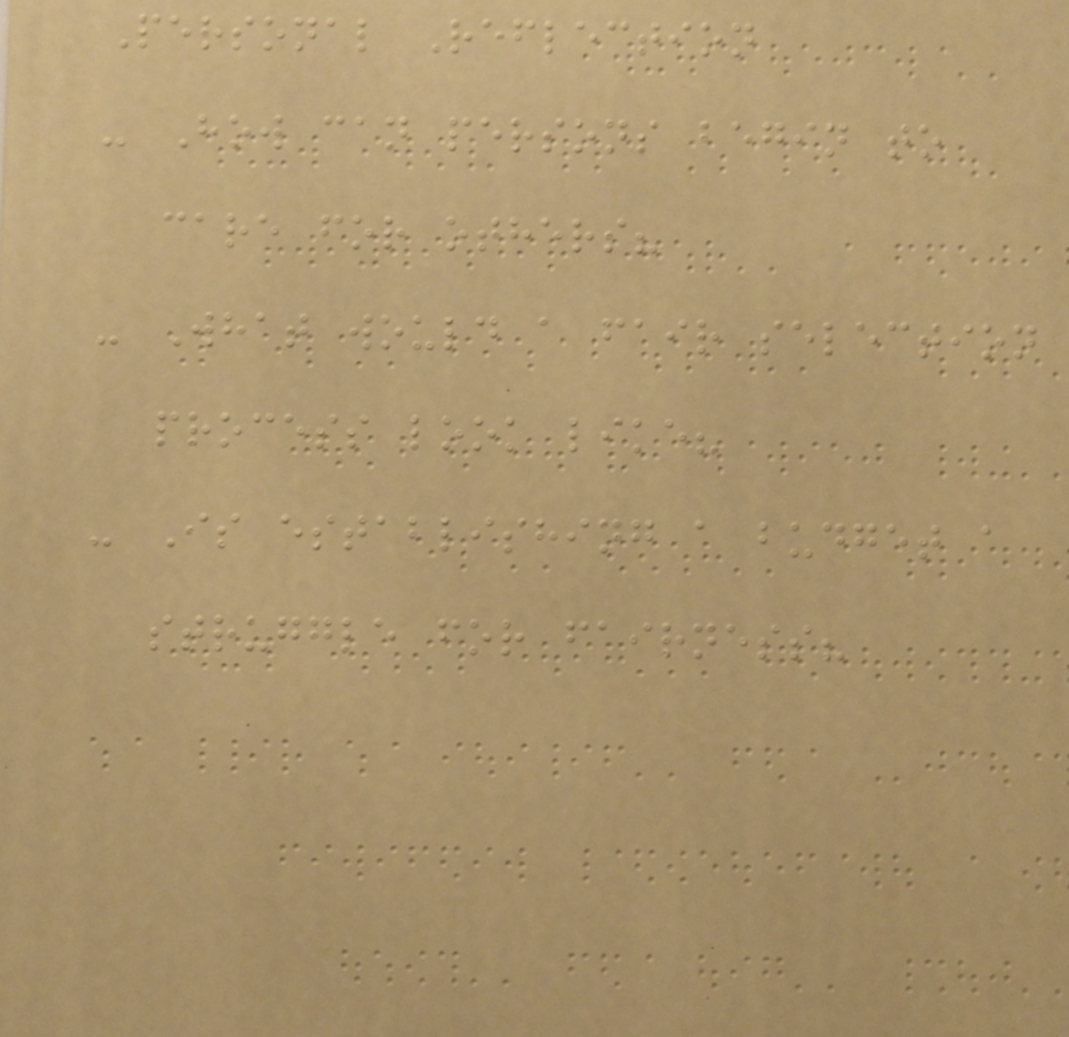Personal Reflection
- How can persons begin to
care for others?
- What would a fair selection
process look like?
- Is establishing a budget a
struggle for fairness?
